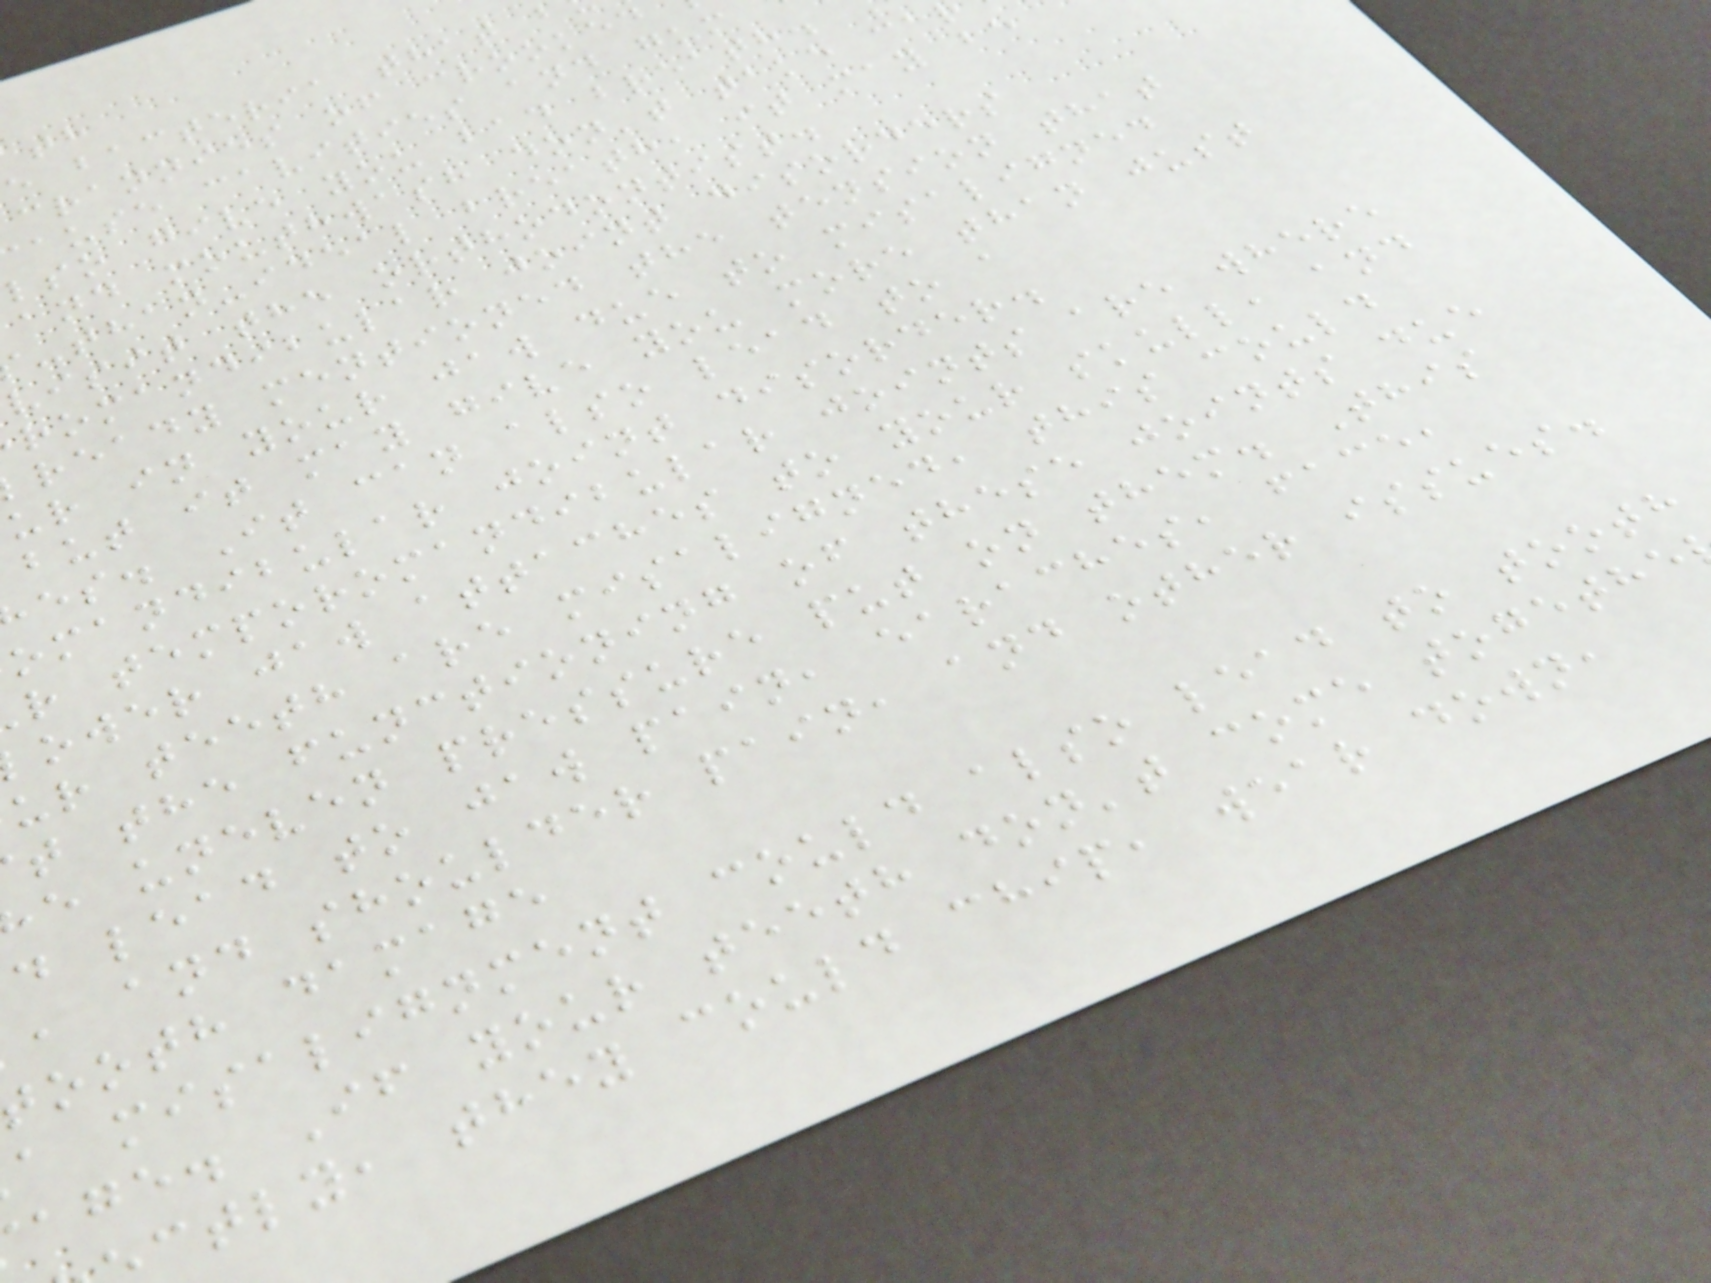e bacteria that b
crannies of crooked
ause cavities and gum
lso give you bad breath.
and mouthwash don't take ca
-than-ideal breath, it may be
visit the orthodontist.
romandibular joint disorders
ready mentioned the tension that
ur in your jaw due to misaligned
but it may give you more than just
es. It can also lead to a
omandibular joint disorder.
r temporomandibular joints are where
ower jaw attaches to your skull, and
ur teeth are misaligned, this could
t the functioning of these joints due
e uneven pressure put on them. This
d lead to jaw pain, earaches, face,
, and shoulder pain, and other issues.
ooth damage
a misalignment could also lead to tooth
age. If your teeth don't come togethe
ctly, they could chip, wear down,
